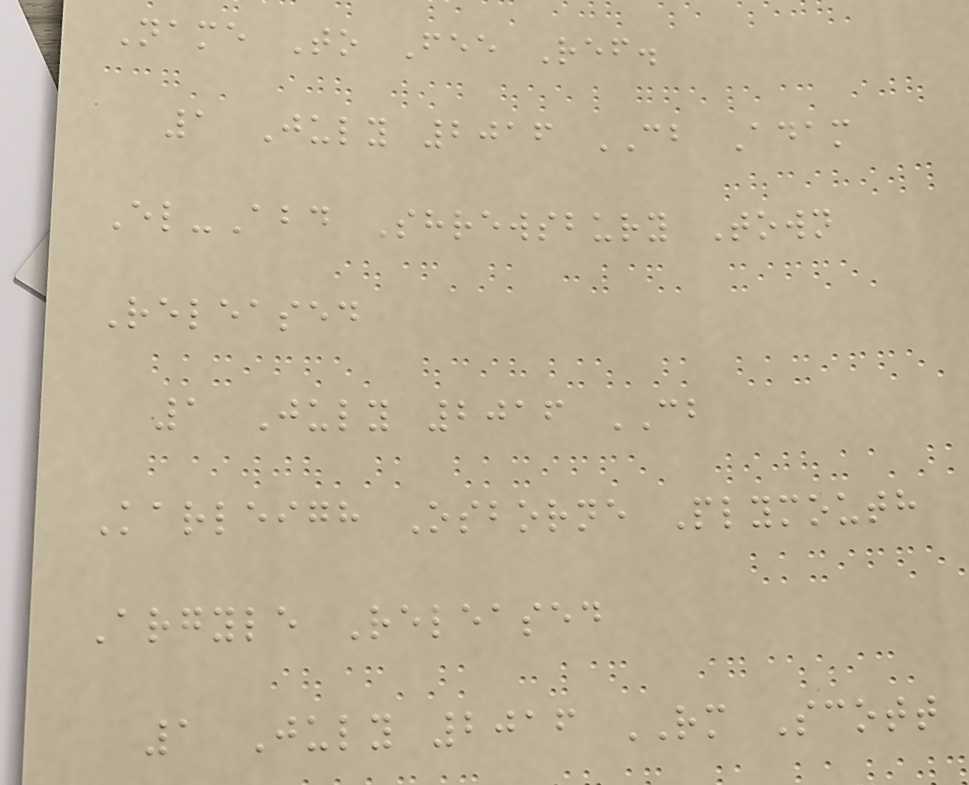Name To Fee Ref.
1 July 2016 CB Adam
El-Abd Shrewsbury Town
Released
1 July 2016 CB
Karleigh Osborne Plymouth
Argyle Released
1 July 2016 RM Scott
